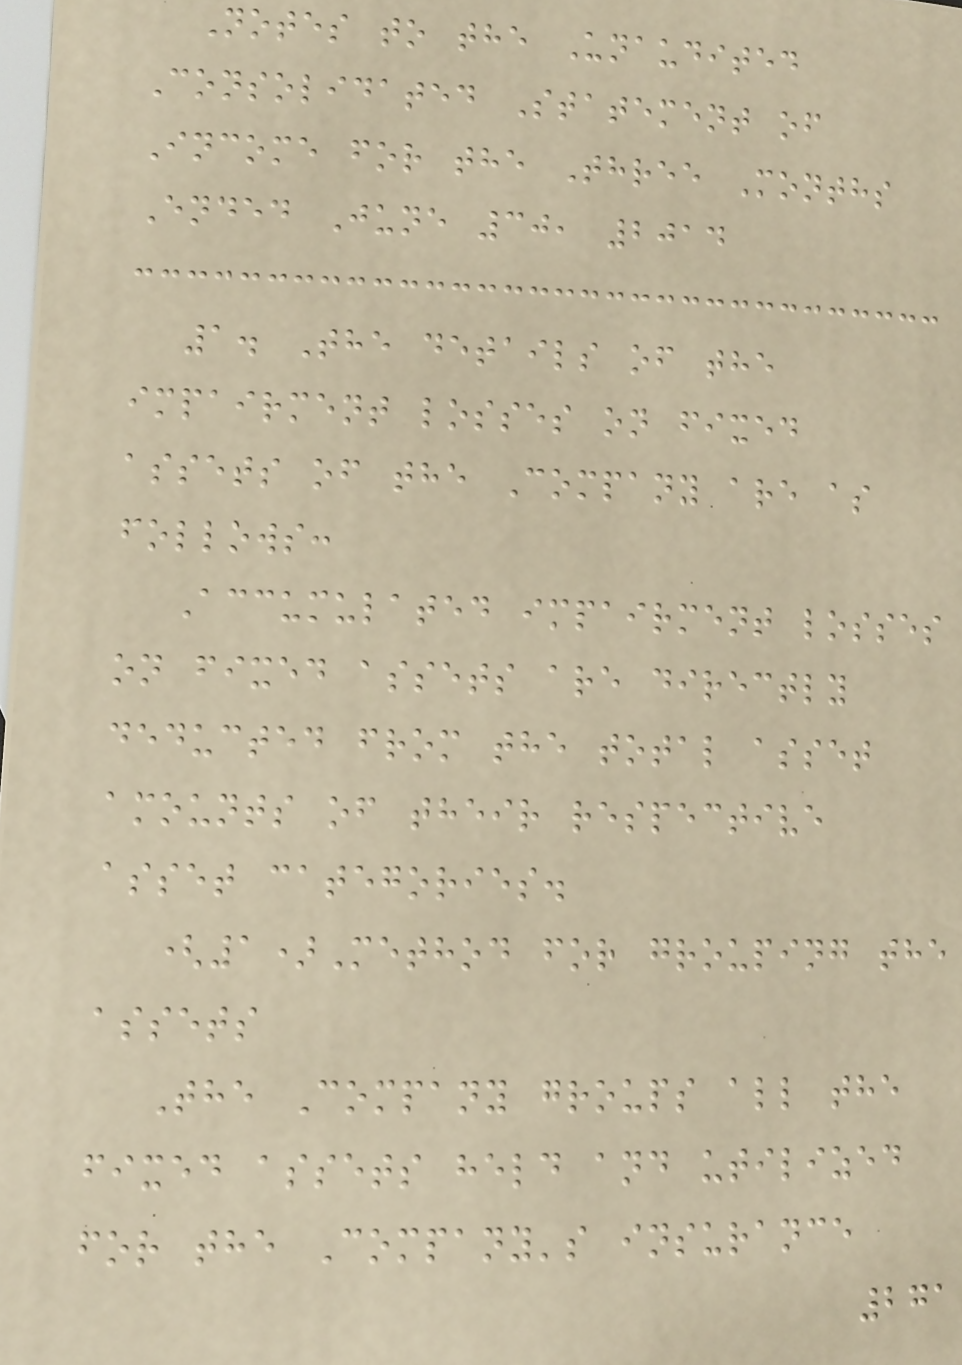Notes to the Unaudited
Consolidated Statement of
Income for the Three Months
Ended June 30, 2014
1. The details of the
impairment losses on fixed
assets of the Company are as
follows:
Accumulated impairment losses
on fixed assets are directly
deducted from the total asset
amounts of their respective
asset categories.
(1)Method for grouping the
assets
The Company groups all the
fixed assets held and utilized
for the Company's insurance
271
